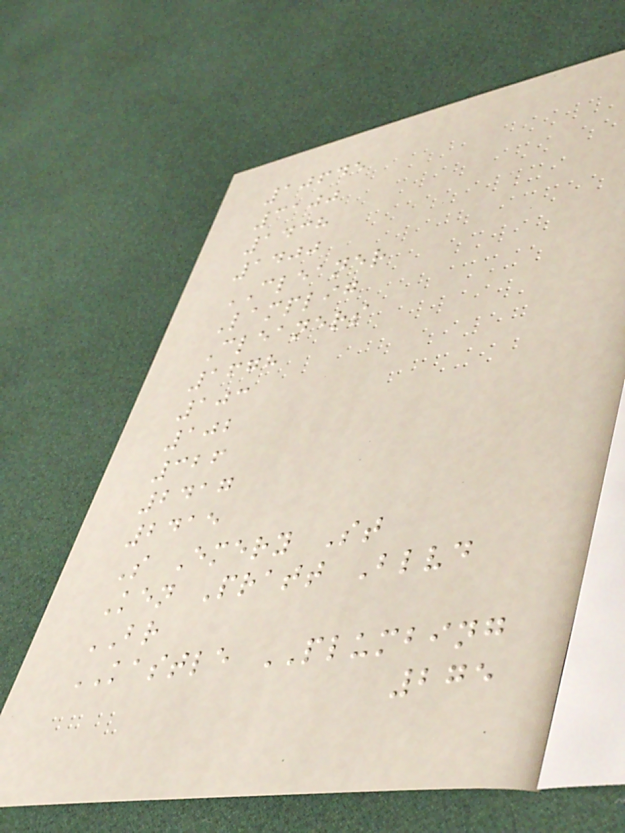10645
3100
1438
1400
CLEANER
Lamplig
Cleaners
1678
103
102
326
2417
2415
S Emery St
Ken Pratt Blvd
BR
KASTLE PLUMBING
275
